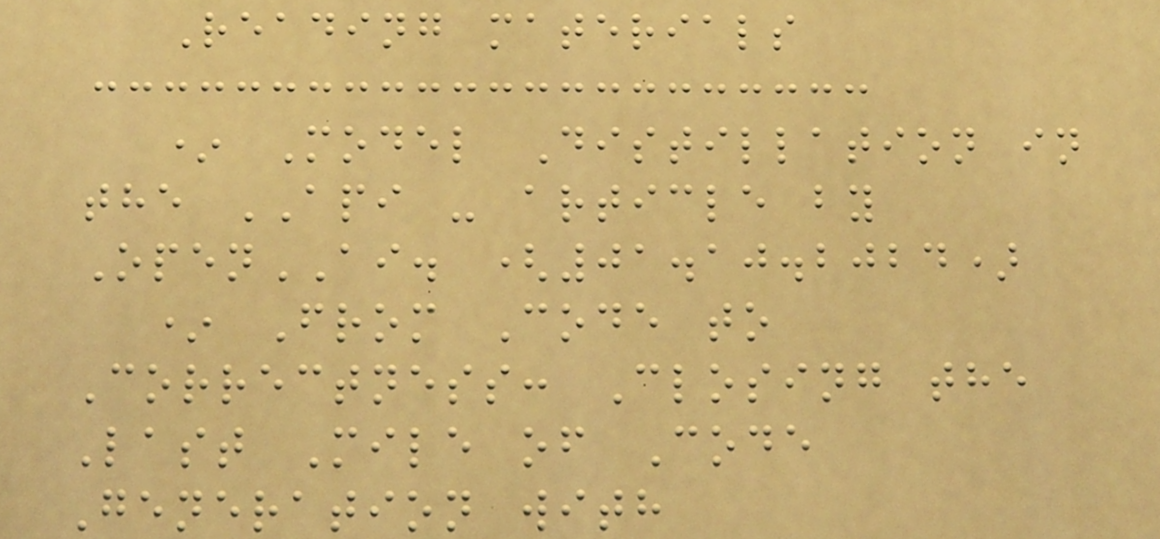Reading materials
* Model Distillation in
the API - article by
OpenAI. (01.10.2024)
* From Code to
Correctness: Closing the
Last Mile of Code
Generation with
